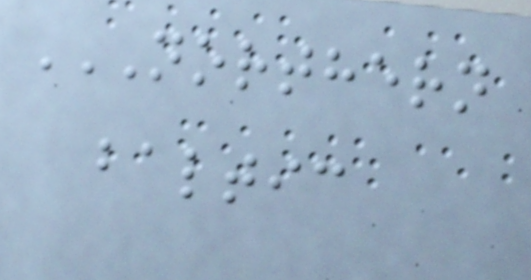NORTHERN
BALTIC
